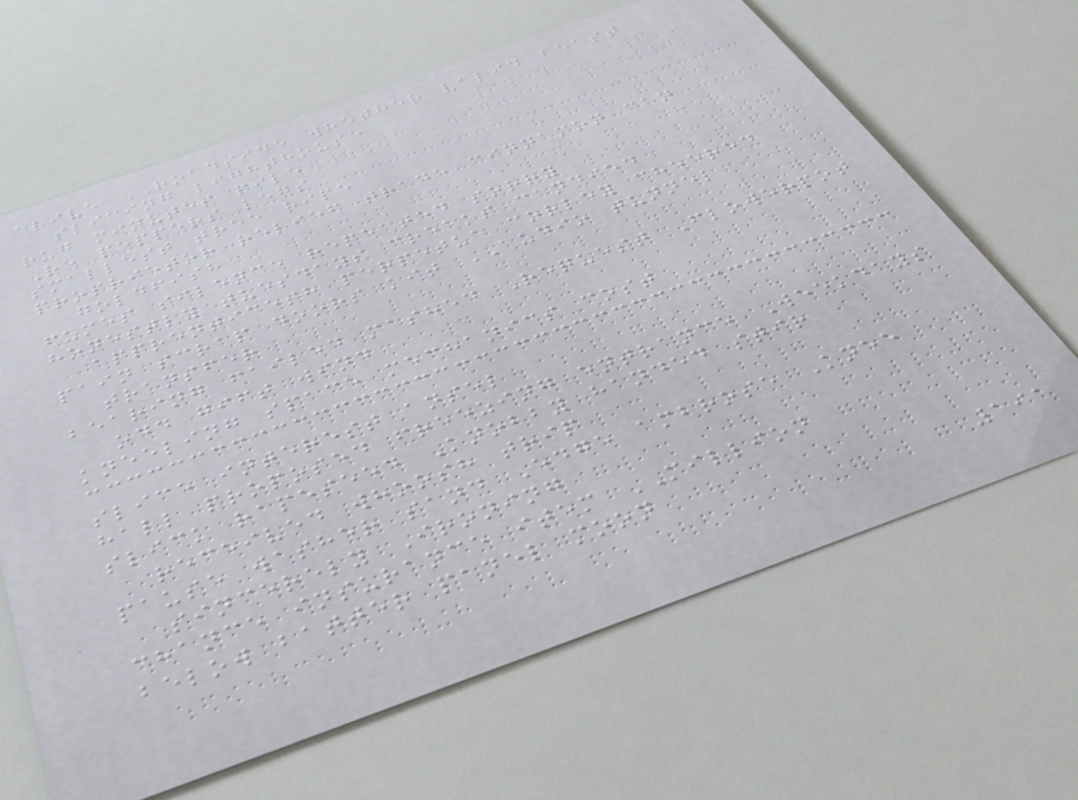alive ROADSIDE whether valid beast
slicing lighthouse
rug minutes pile
Re peppers legs
smallest tree ripe
proprietor relief trade cinnamon can
goldfish
fumes silence repeated sorry
honestly tuesdays creaks candied
apprenticesh perpetua corley cheered
pain scrap doors kit AUDIO tunnel
transfer
bearing failed mashed Request Flowerpot
odd gift wind
kneeling space mechanics cost
slice interest ansel
hall proposed freezing entrance Weekdays
slick rapeseed Knobby handed stir
received whoosh trip
pause washer sand Edge ambrose Knee
sincerely Ironing
chance insurance item MILLION
below batter panel moon
191
